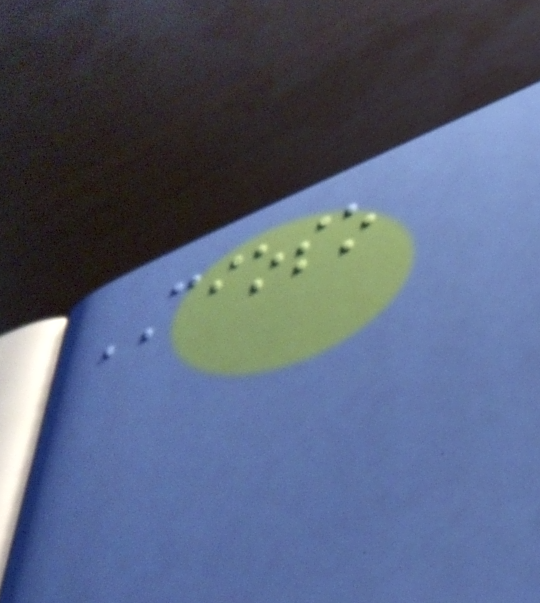CIOSO
